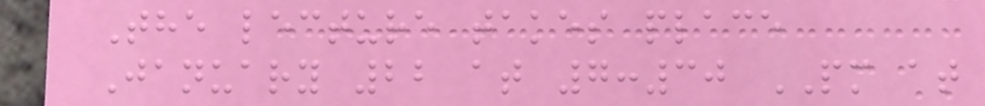The lecture takes place
January 22 at 7:30 PM at
